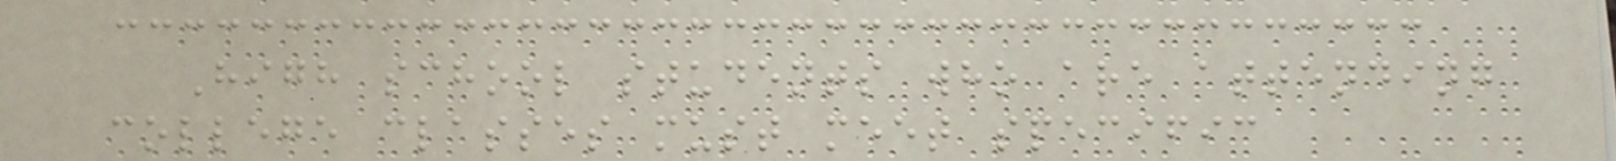High school students who are attending
college classes must meet specific
